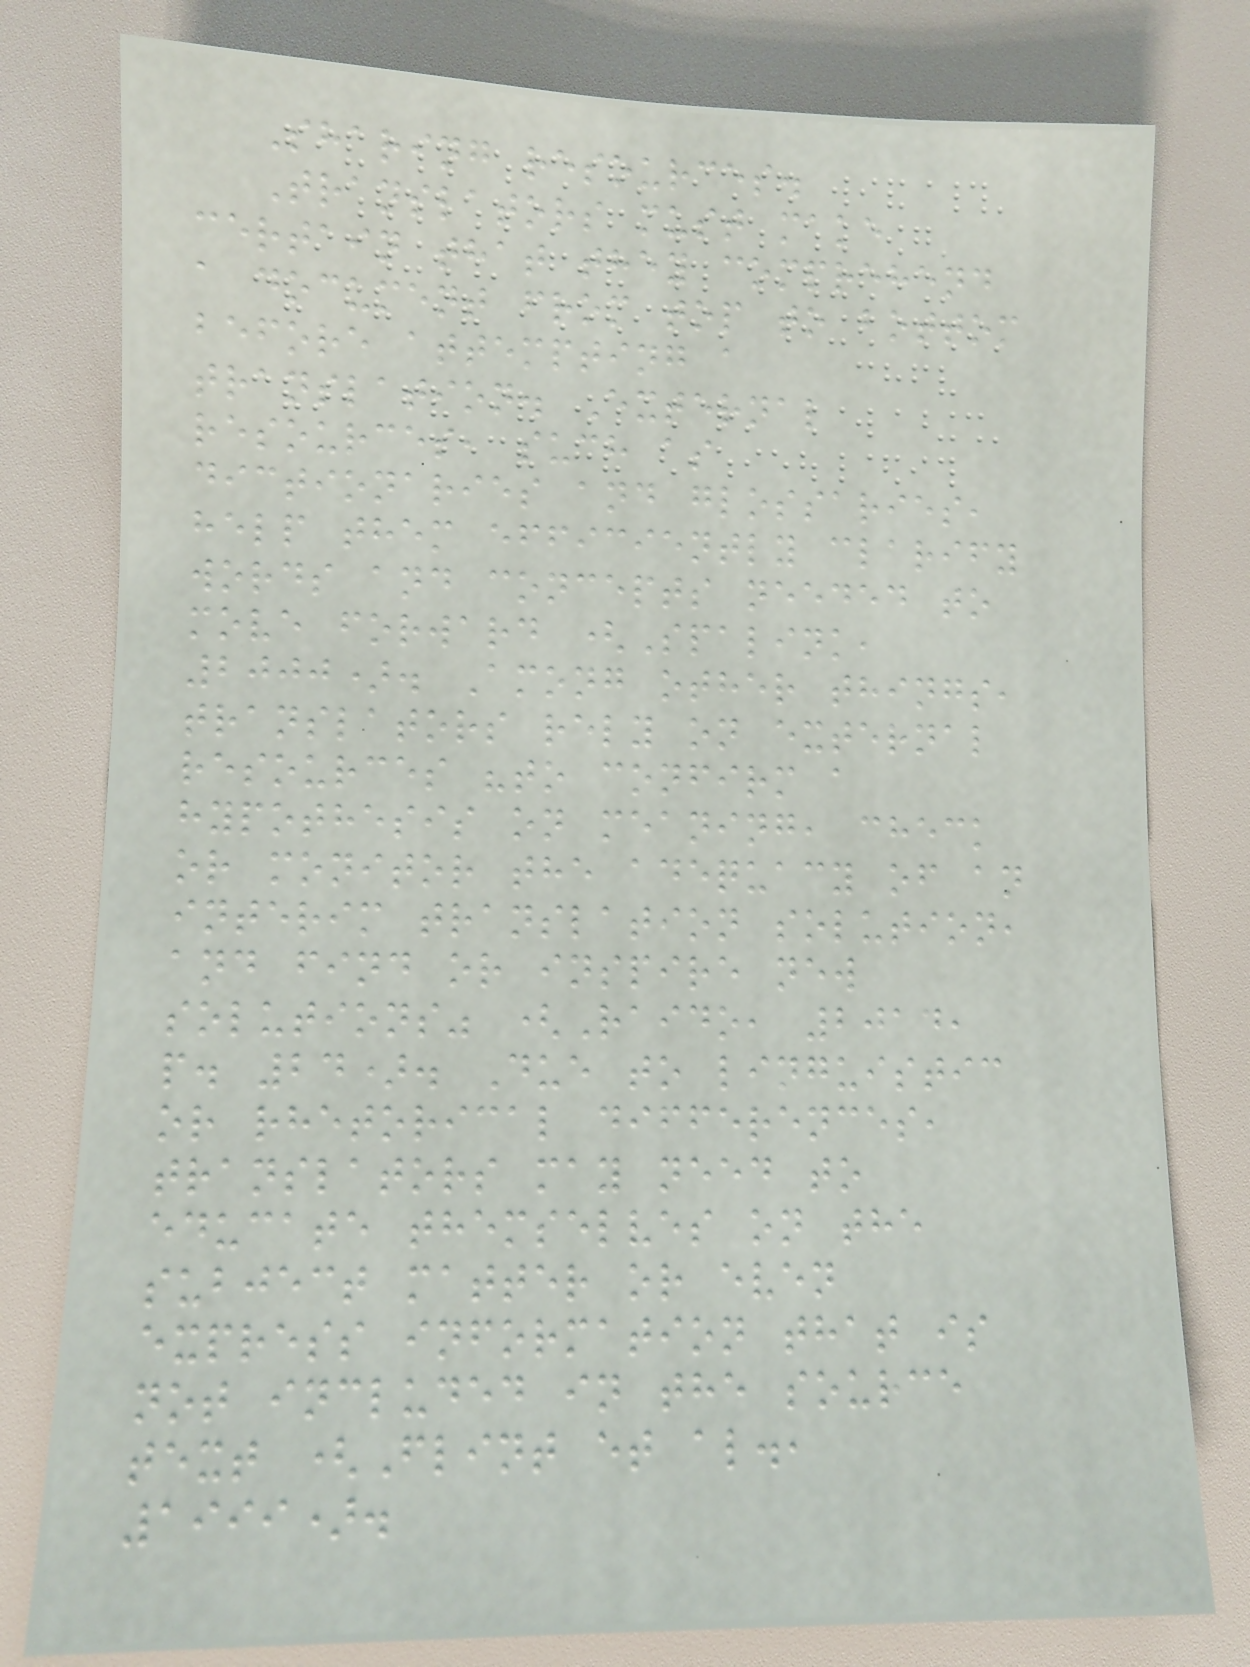Sharing resources.
Translators must make
certain that they comprehend
a document from top to bottom
before attempting a
translation. External
resources, such as
dictionaries and glossaries,
help them efficiently clarify
words and concepts needed to
move forward (Spalink,
2000). Among other things,
translators rely on external
resources "to confirm a
hypothesis on meaning, check
or monitor the adequacy of an
interim translation solution,
and find or inspire new
solutions" (Raido, 2014,
p. 24). Due to linguistic
or rhetorical differences,
translators may need to
educate themselves on the
subject matter or even
express information that is
not included in the source
text (Flint et al.,
1999).
